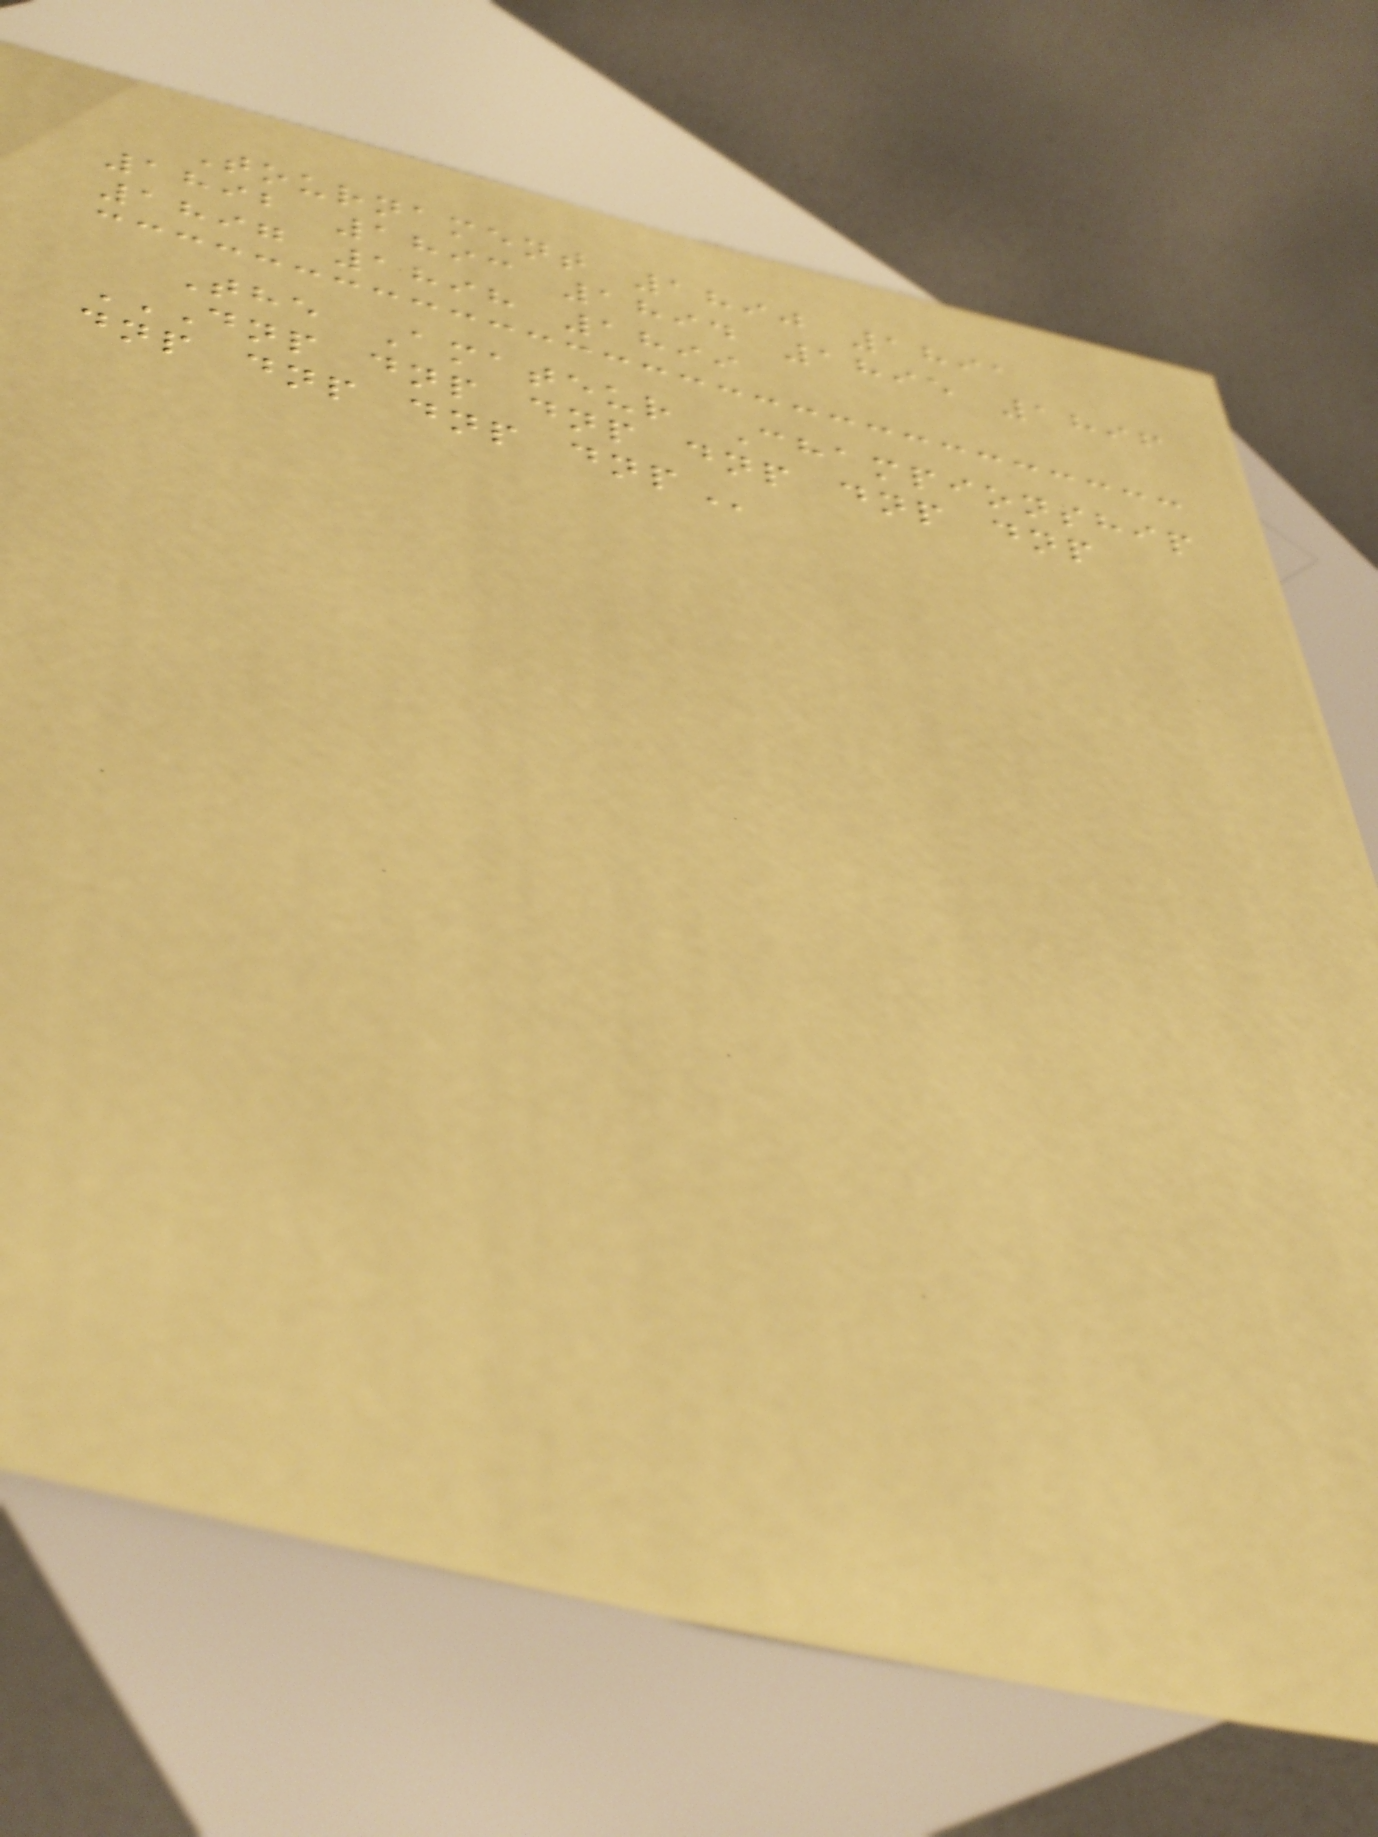Tournament 1890 1891
1892 1893 1894 1895 1896
1897 1898 1899
The Amateur Championship
DNP DNP DNP DNP DNP DNP
DNP DNP DNP DNP
